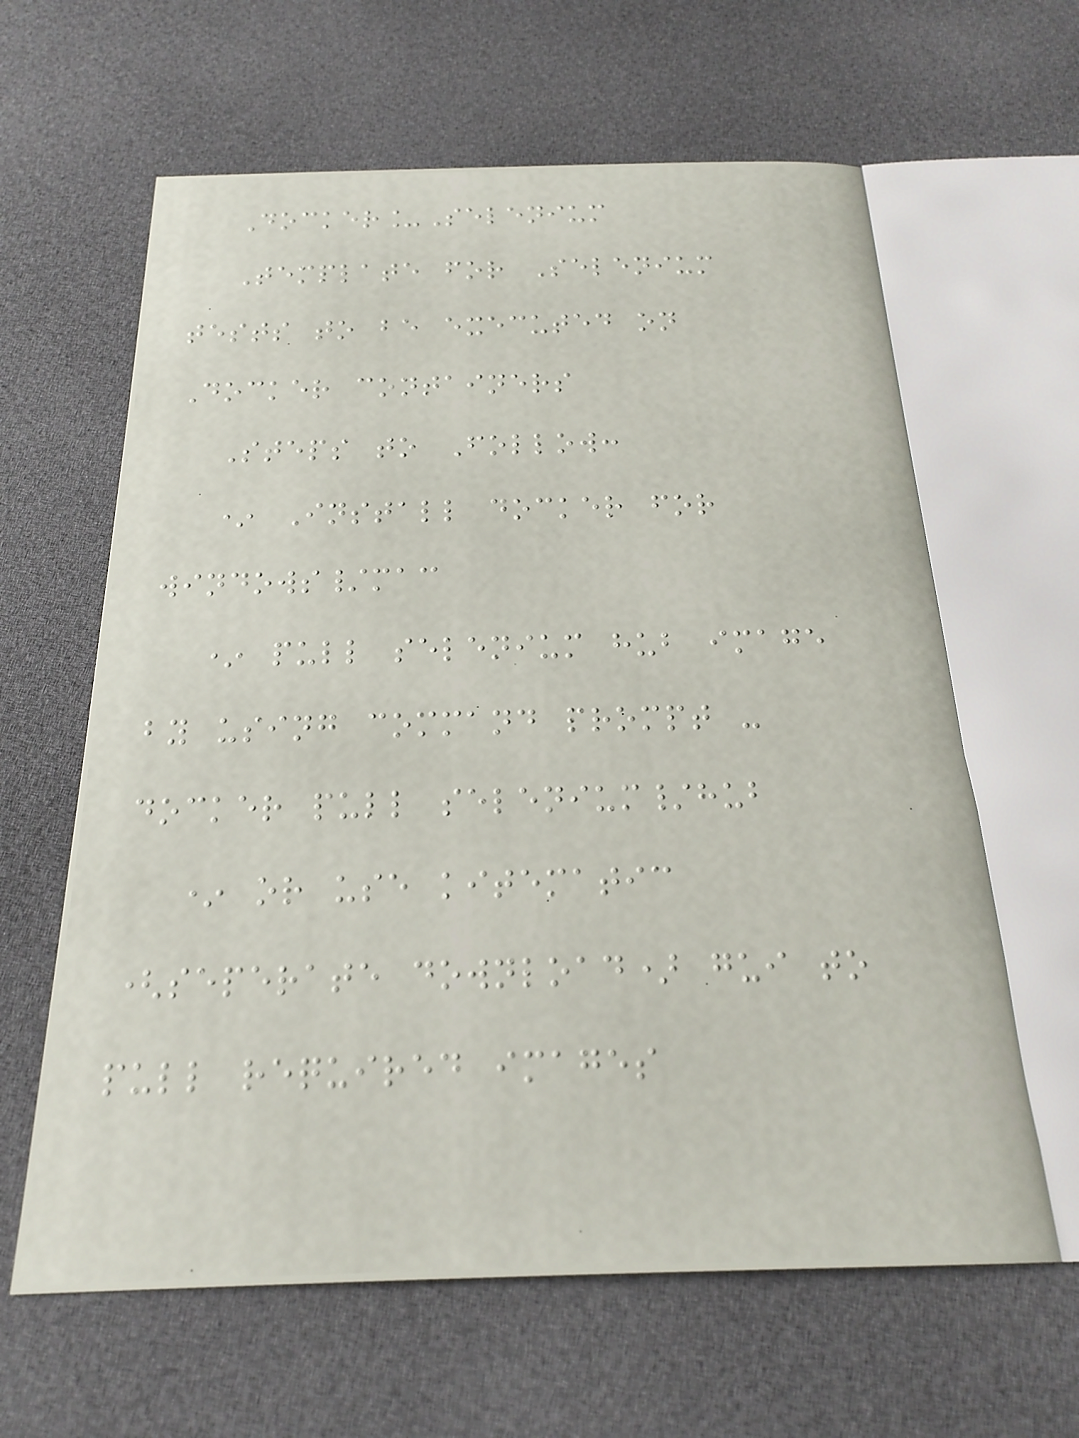Docker_Selenium
Template for Selenium
tests to be executed on
Docker containers
Steps to Follow:
* Install docker for
windows/mac
* pull selenium hub image
by using command prompt -
docker pull selenium/hub
* or use kitematic
(seperate download) gui to
pull required images
